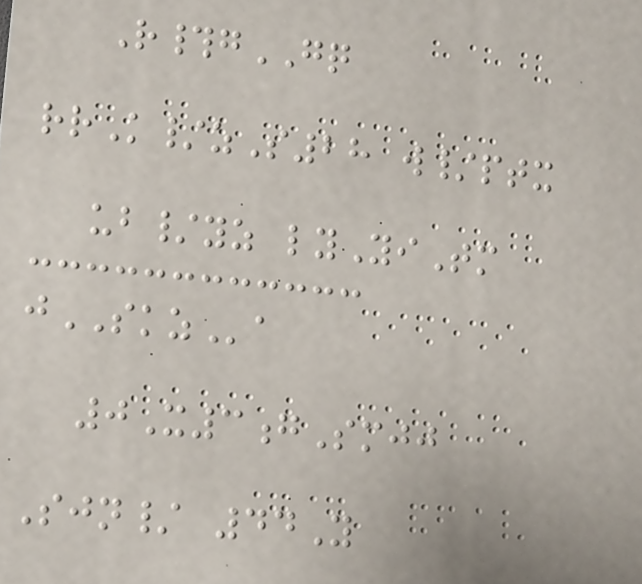R#gGQ
rrK/zS28 w/ptx
ub/yz lyYiTm
jSKZa
0X3gSmjj
Sjn/ 44Y
